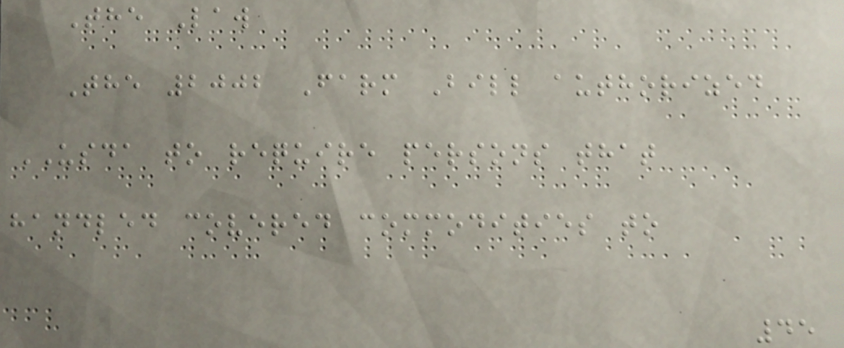The Law
The 2002 Farm Bill authorized
USDA to require persons that
handled covered commodities to
45
